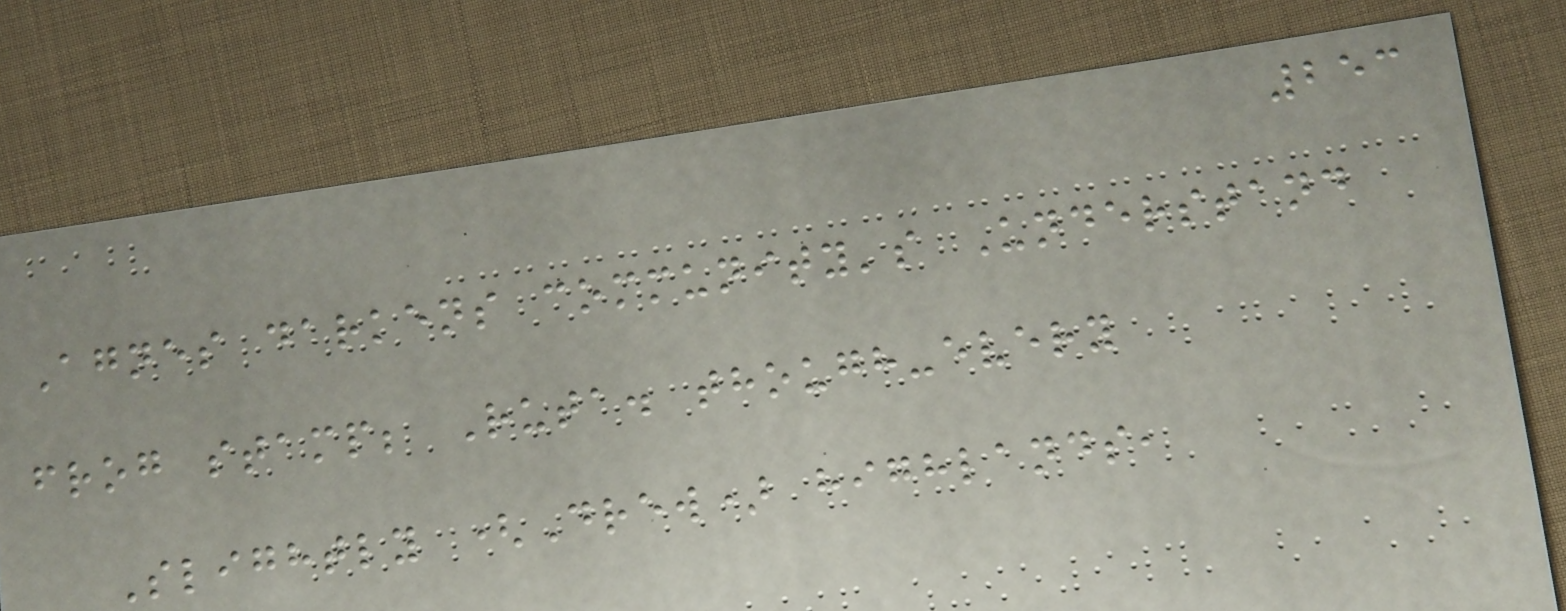253
Agnes darkens community's Understand
frog stamp; Ruta. though-every
Slightly (Drew) highlands,
